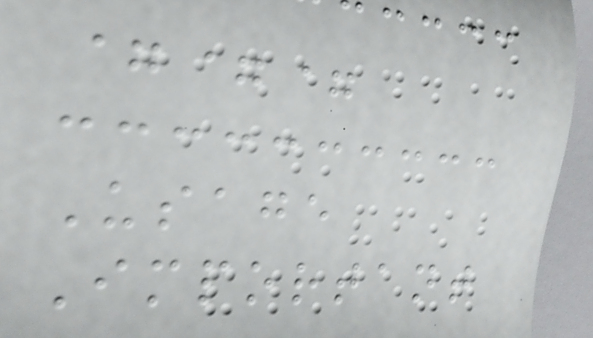===
Usage
Important
